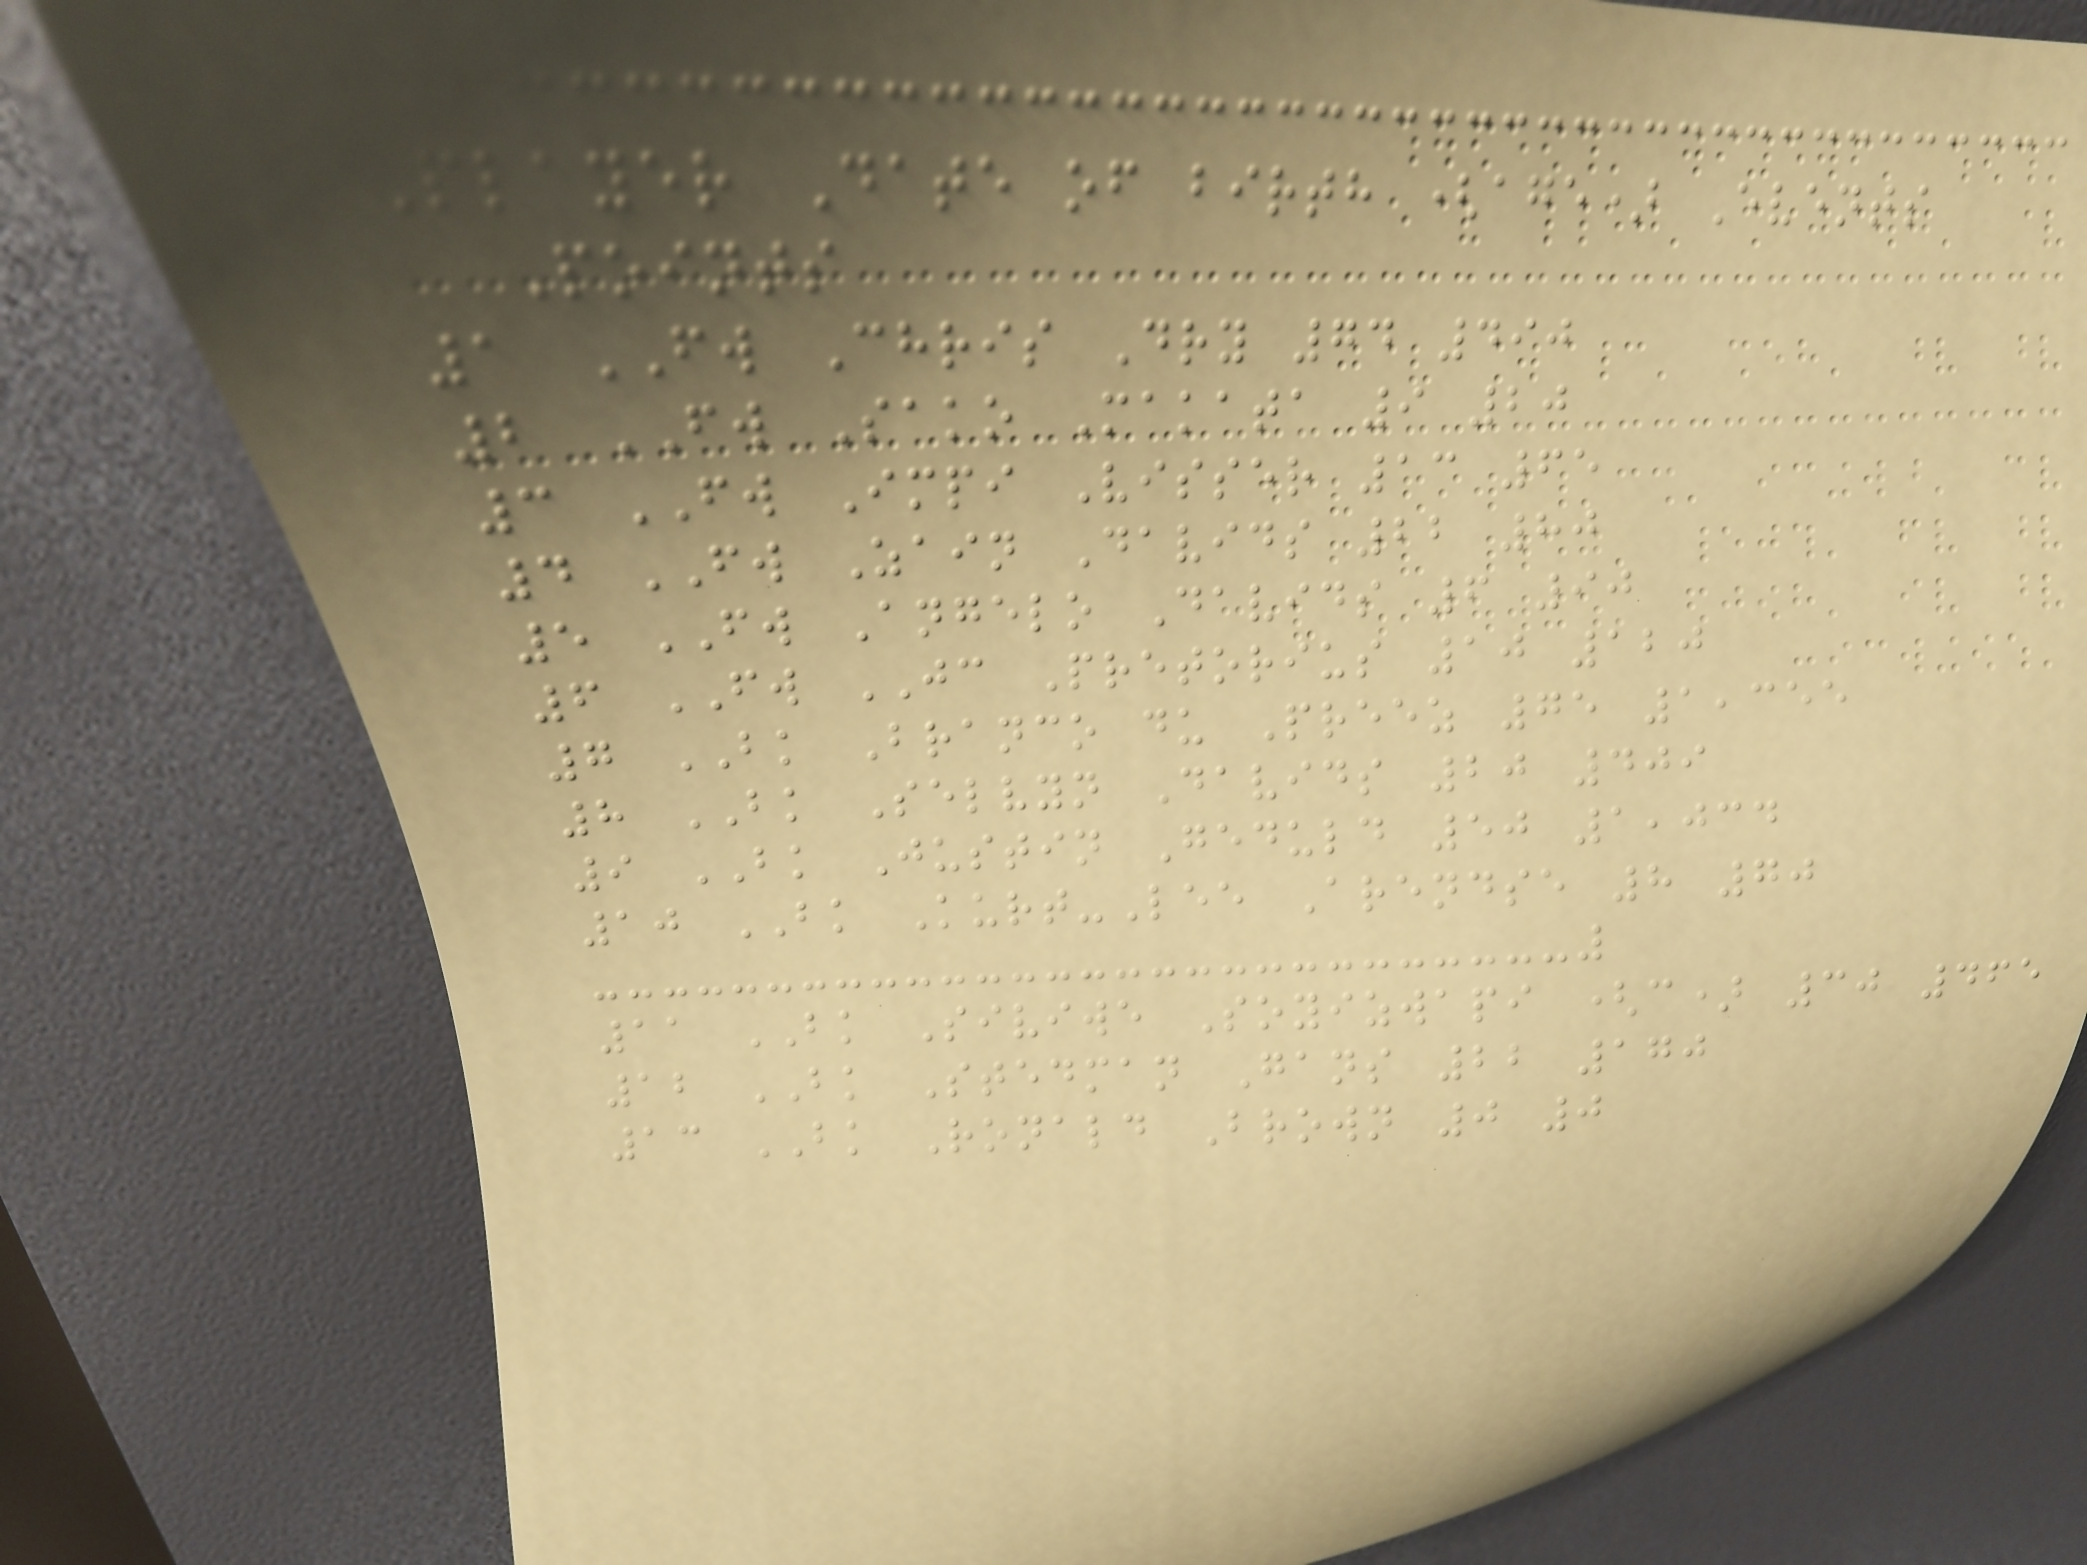Player Date of birth (age) Events
Points
1 FW Chris Dry 74 490
2 FW Sako Makata 9 20
3 FW Impi Visser 13 65
4 FW Zain Davids 22 80
5 FW Angelo Davids 6 90
6 FW JC Pretorius 10 120
7 BK Branco du Preez 75 1,355
8 BK Selvyn Davids 20 409
9 BK Justin Geduld 50 1,034
10 BK Kurt-Lee Arendse 8 70
11 BK Siviwe Soyizwapi (c) 30 465
12 BK Stedman Gans 22 170
13 BK Ronald Brown 0 0
